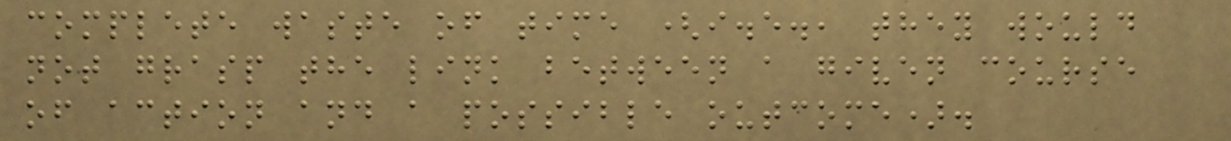complete waste of time (i.e., they would
not grasp the link between a given course
of action and a possible outcome).
